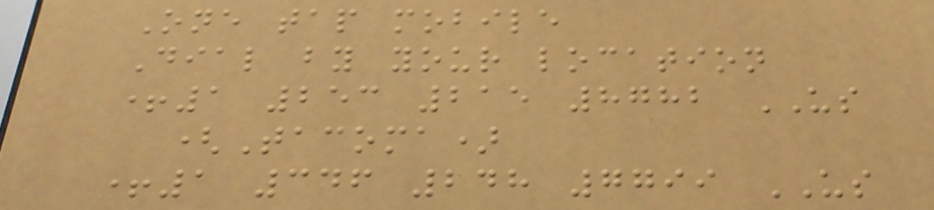One tap mobile
Dial by your location
+1 253 215 8782 US
(Tacoma)
+1 346 248 7799 US
